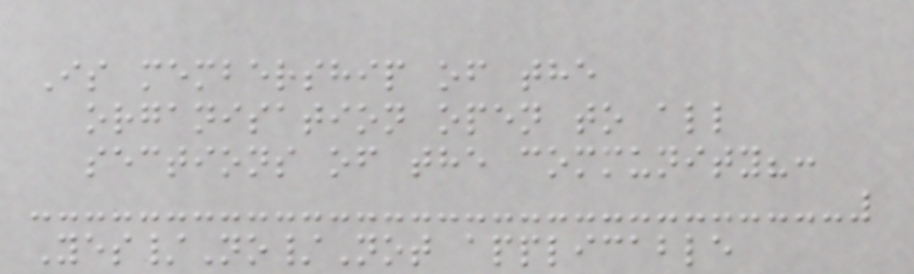Is membership of the
organisation open to all
sections of the community?:
Yes/No/Not applicable
